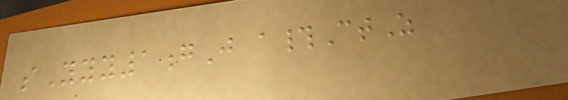sYyy1gJ a#CtZ
